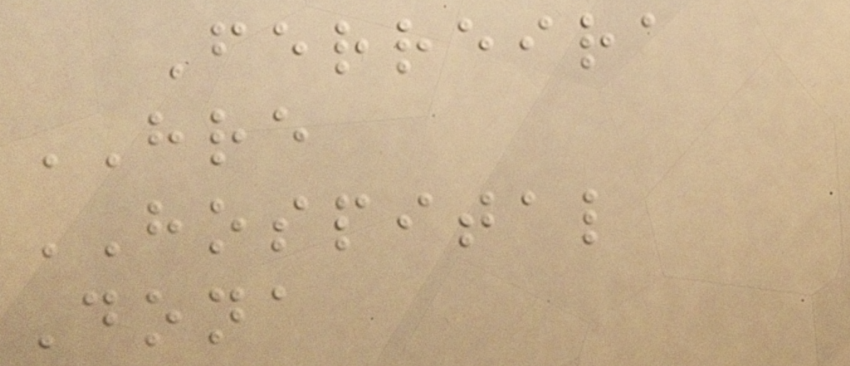Ferreira
HRE
HOSPITAL
Dona
